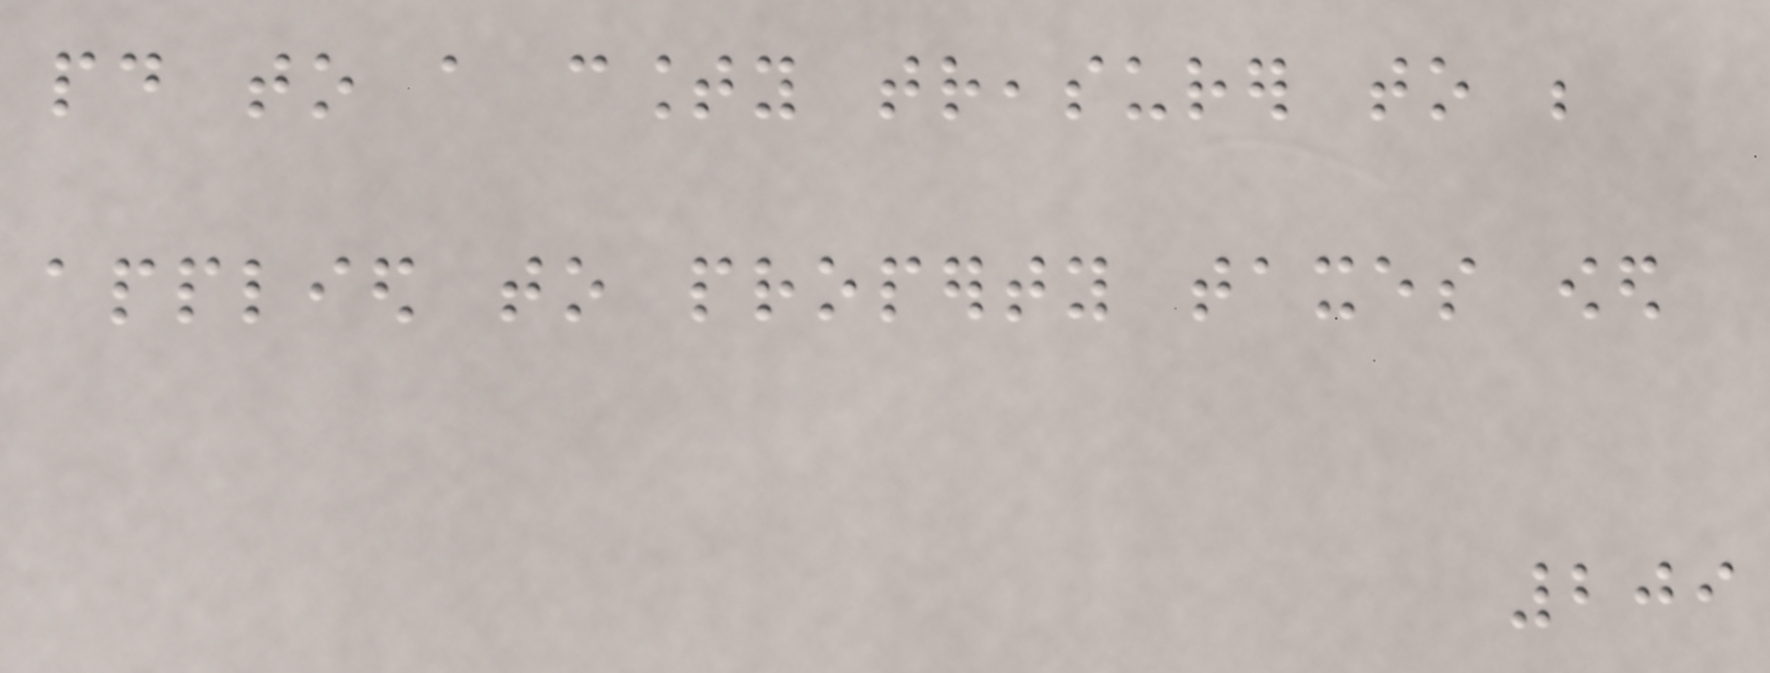paid to a county treasurer to be
applied to property taxes owed
209
